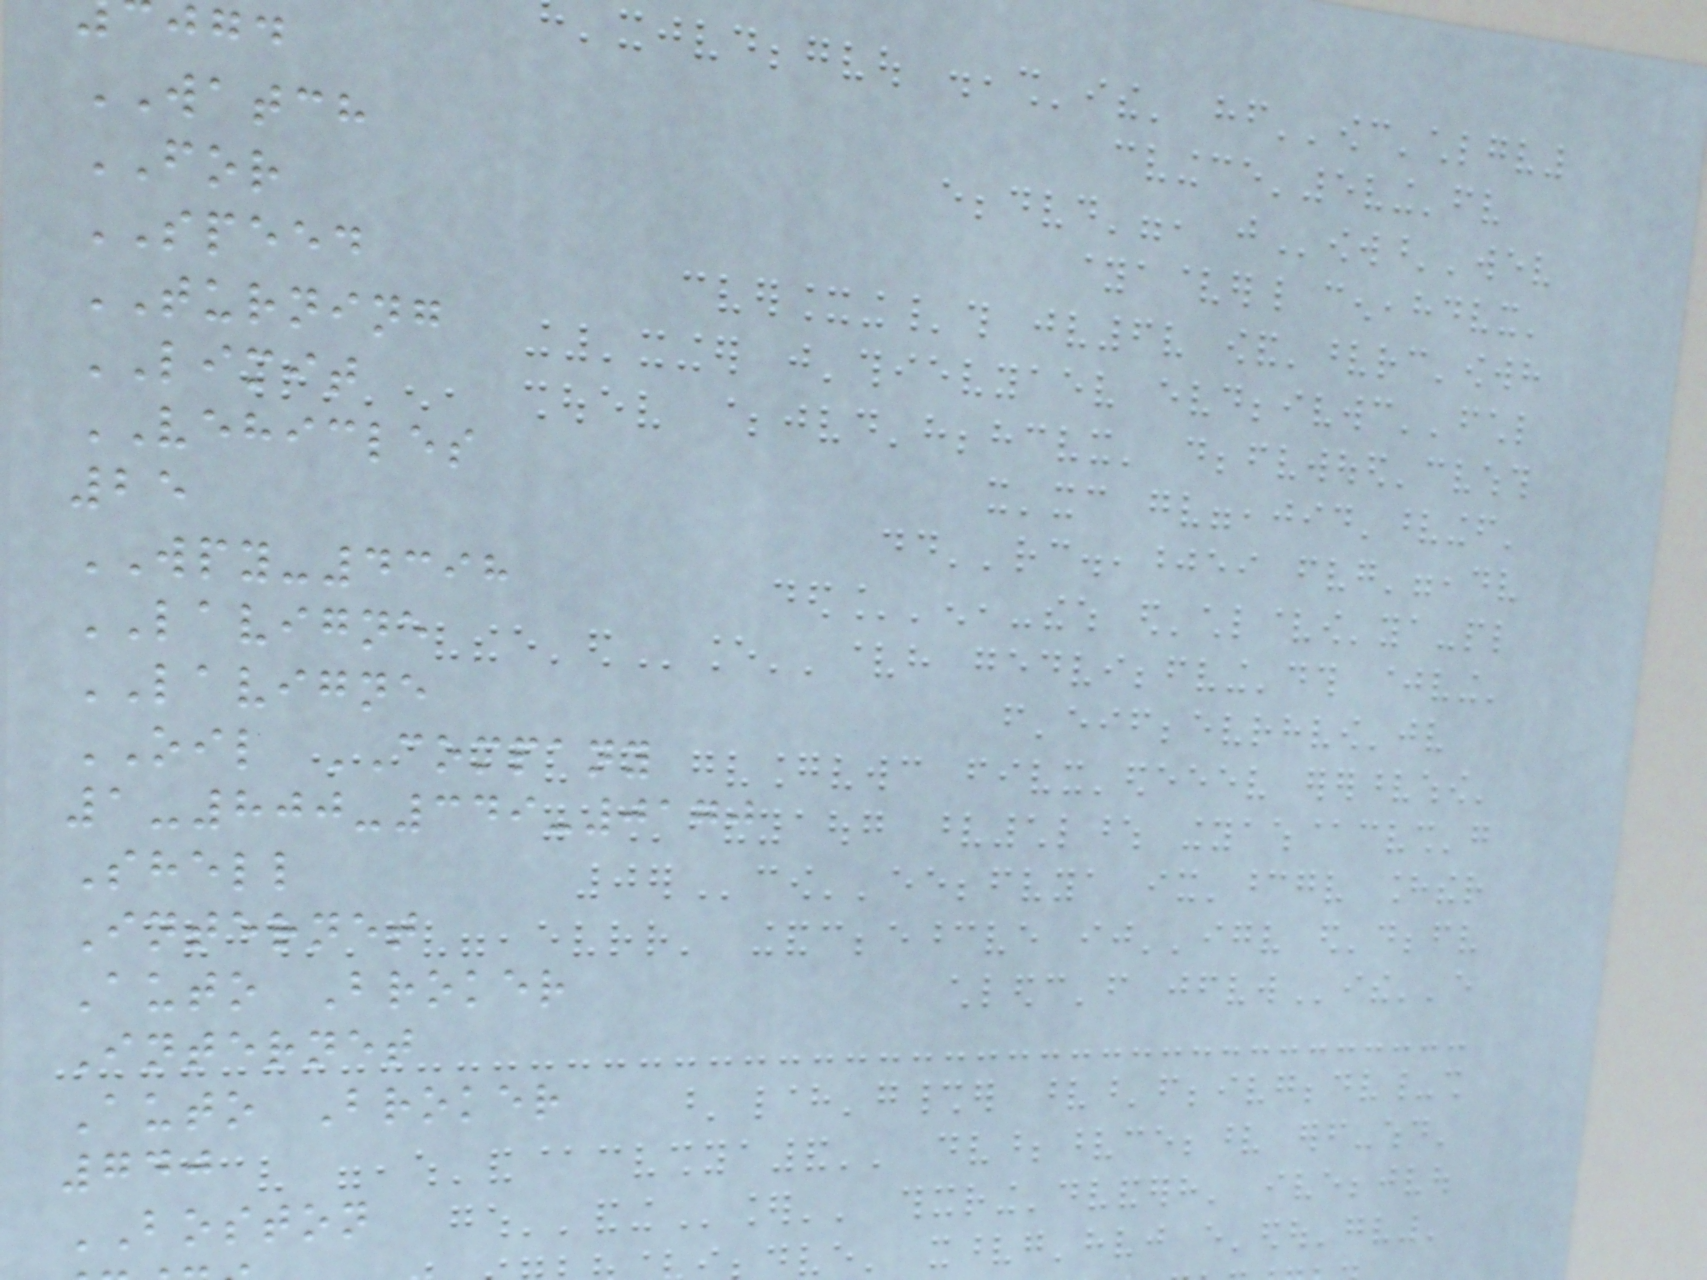WATCH
FOR
SPEED
TURNING
LIMIT
VEHICLES
25
WPY-4398
LAVIGNE
LAVIGNE
OIL COMPANY
1-800-349-0170
Shell
Internet
Auto Broker
Internet
Auto Broker
740
BOSTON
